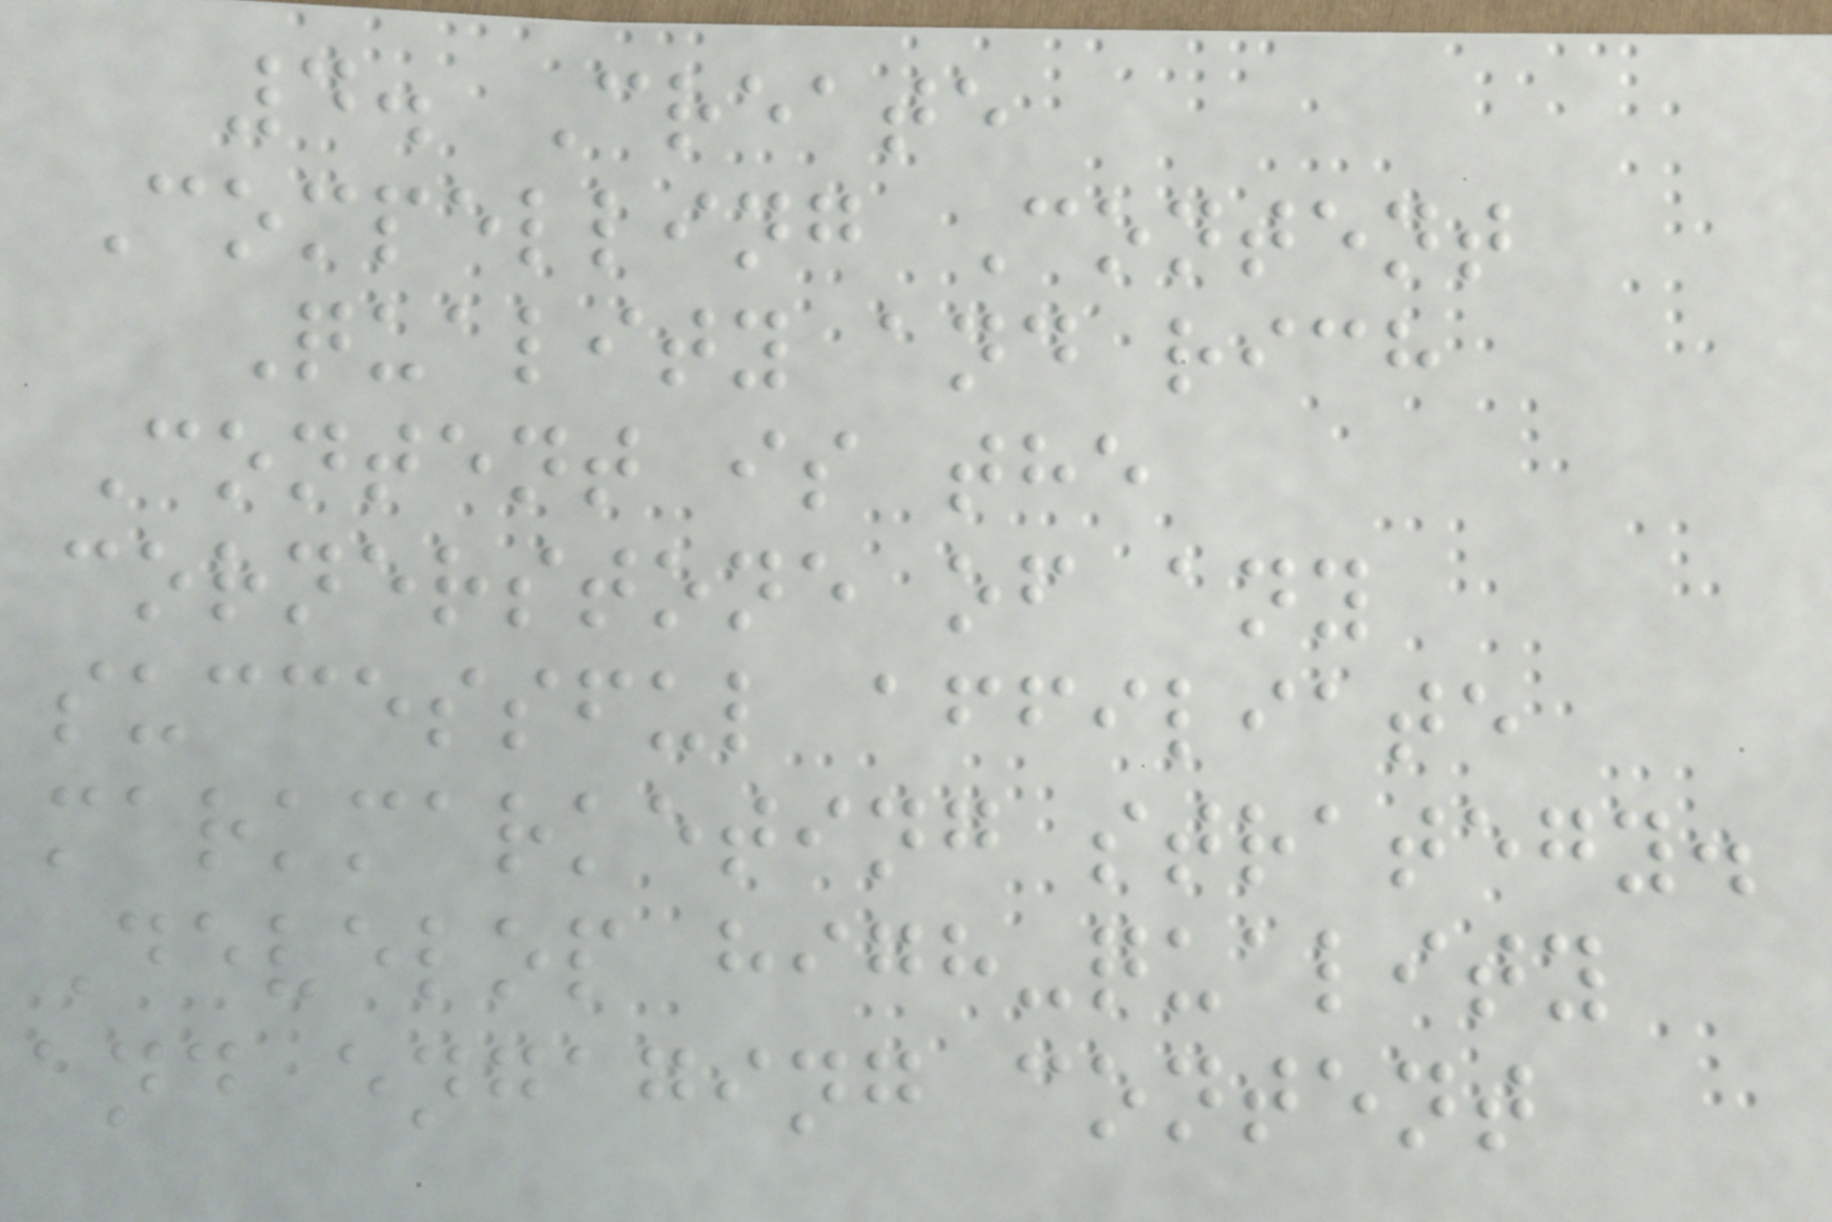4. Create
Compelling Content
Quality and rich
Content is the
cornerstone of any
successful affiliate
markmarketing strategy.
Develop high-quality
and engaging content
